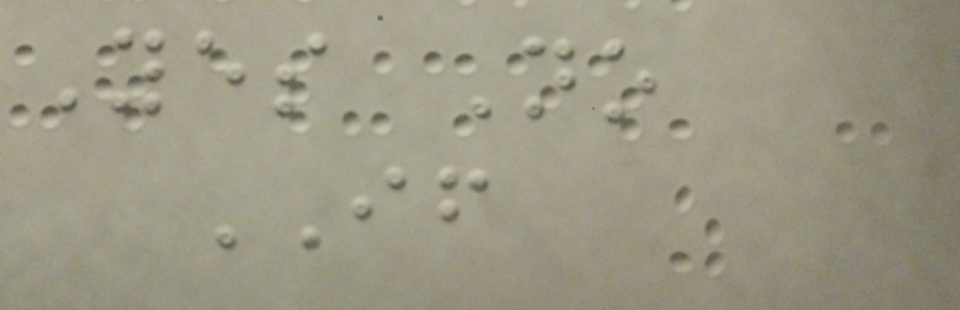Yes No
IF
